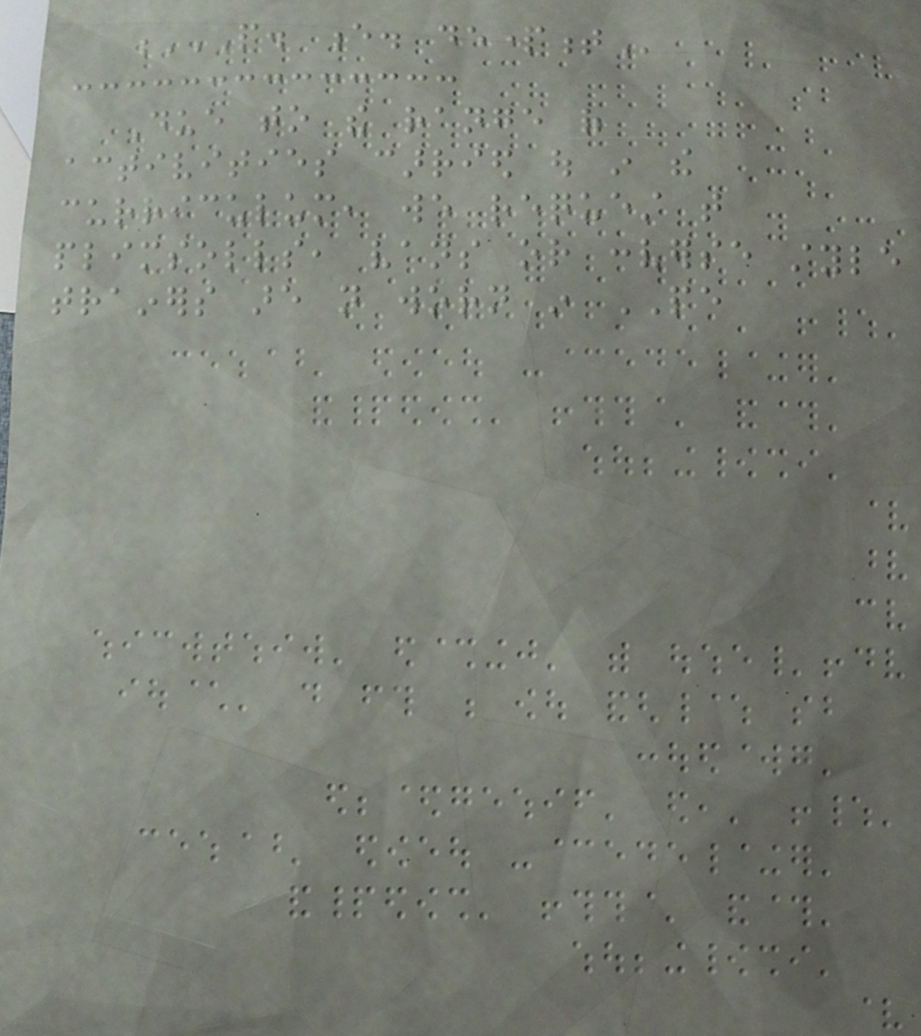P. E. DEPARTMENT
Due to the range of
activities carried out in the
curriculum, we request that
plimsolls, vans or converse style
trainers are not worn in PE
